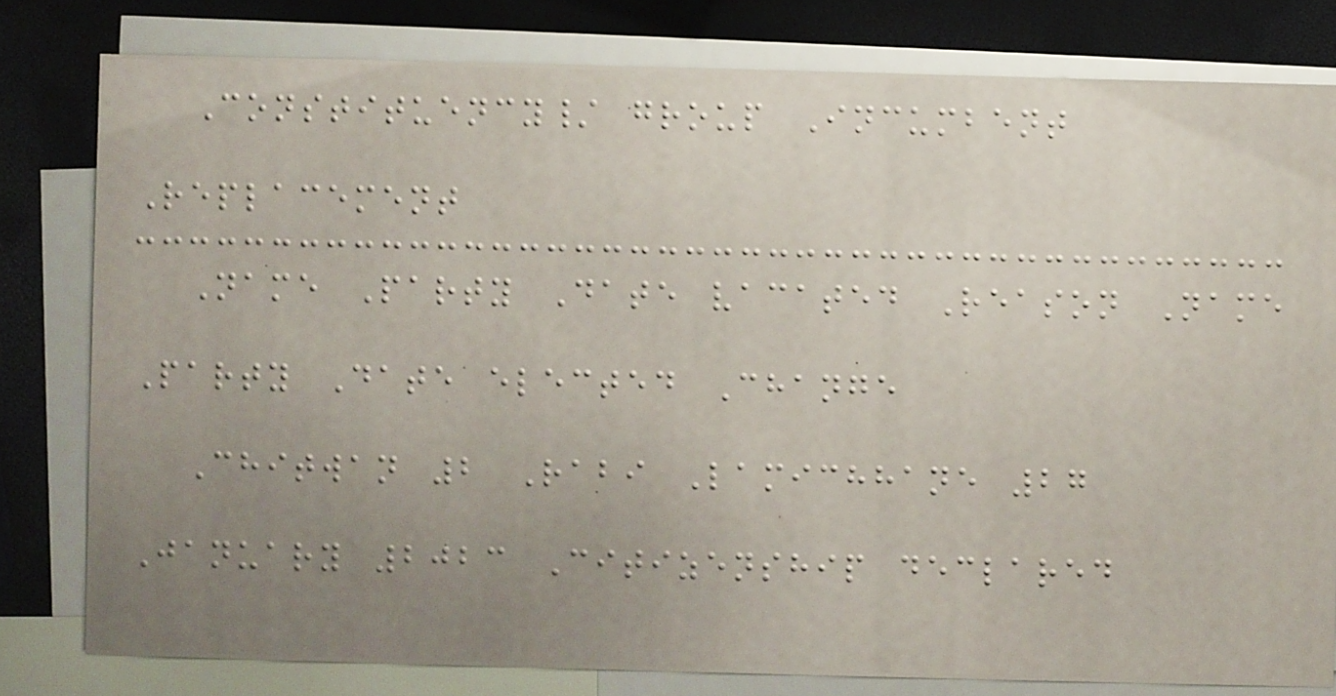Constituency/ group Incumbent
Replacement
Name Party Date vacated Reason Name
Party Date elected Change
Chitwan 2 Rabi Lamichhane 27
January 2023 Citizenship declared
